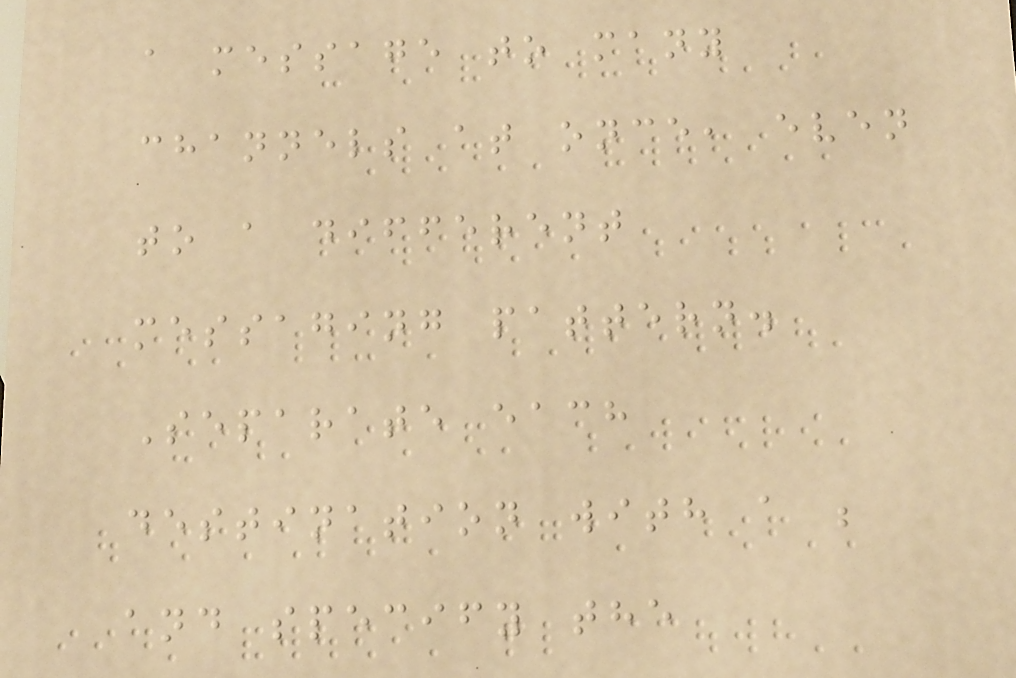a message to many
channels at once, even
to a different
messaging pattern.
Separate each
destination with a ;
and specify the
